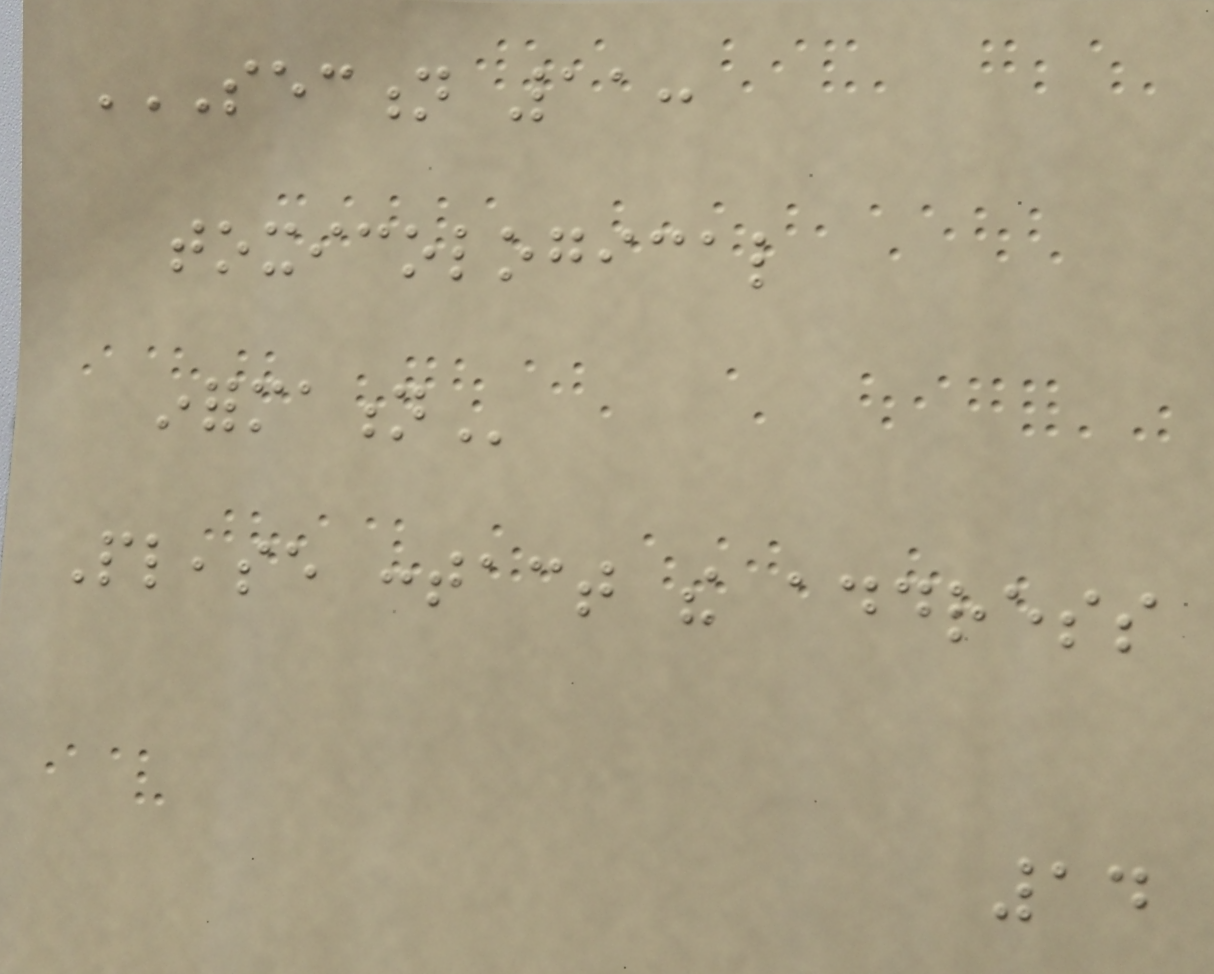SECTION 11:
TOXICOLOGICAL
INFORMATION
Please contact the address
14
